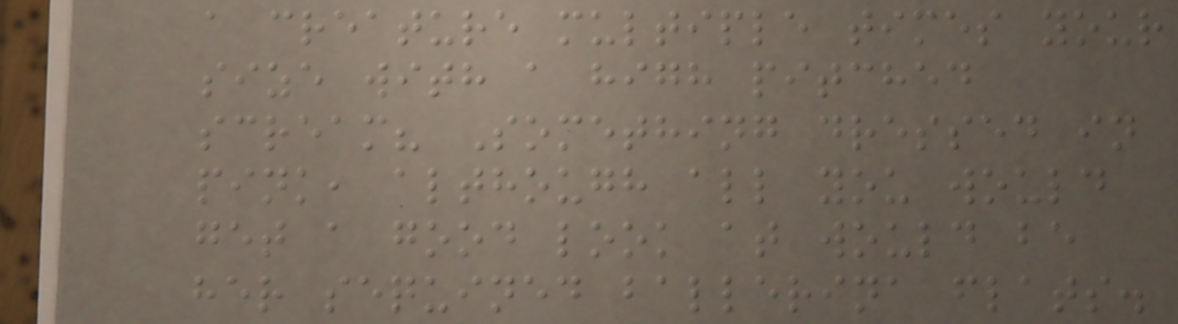a creature multiple times your
size with a high pitched
scream? Something dressed in
pink, although all you would
get a good look at would be
her sequined ballerina flats.
